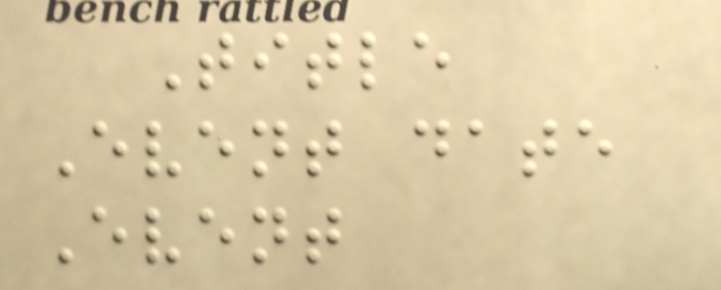Title
Event date
Event
